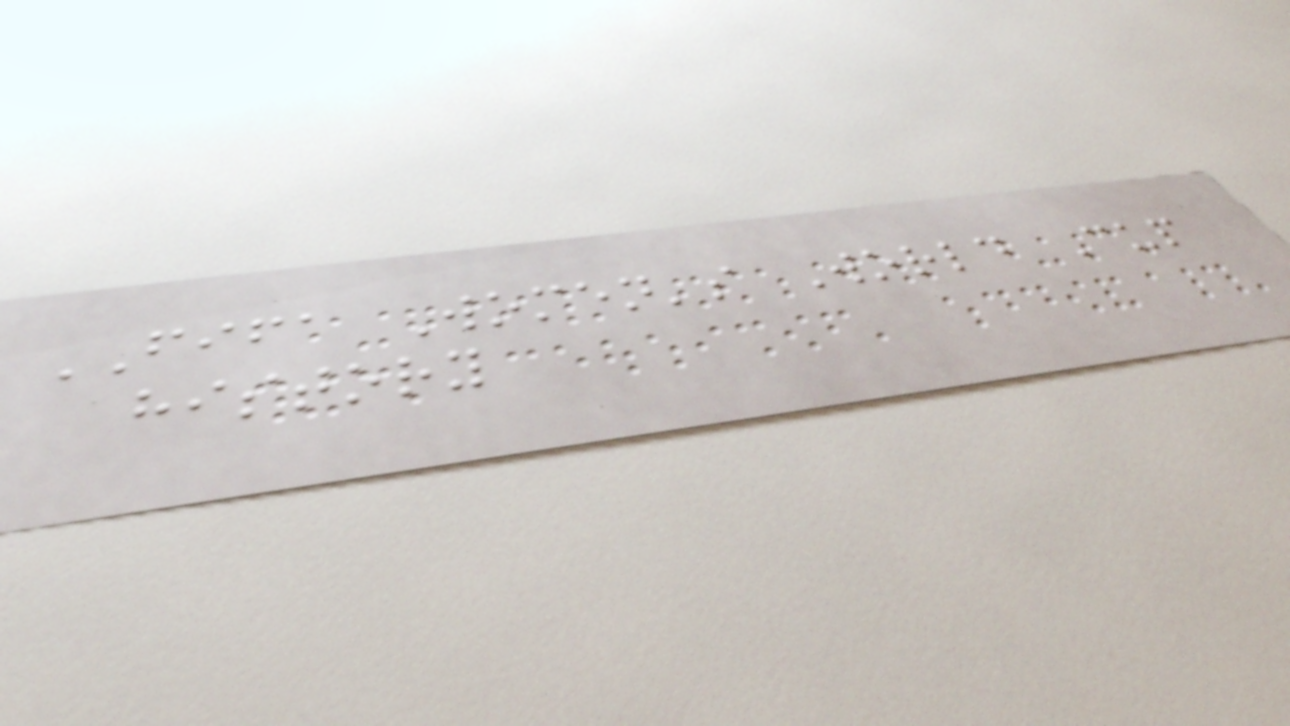FIFA Women's World Cup
history
